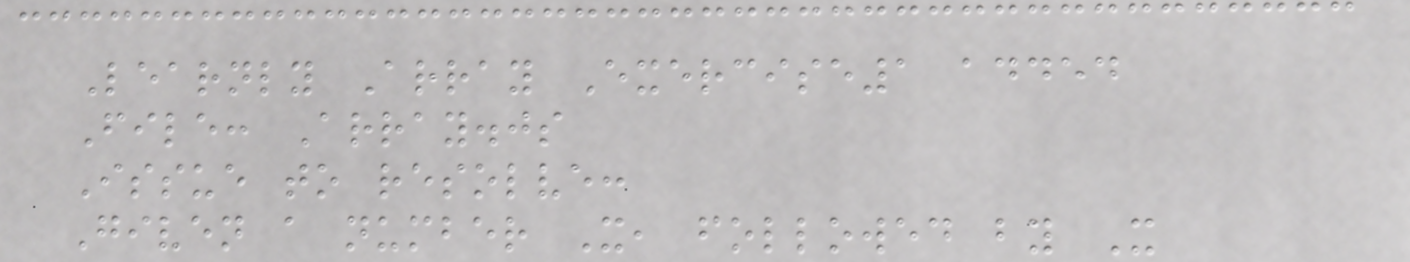Learnly Array Exercise1 added
File: Array.js
Issue to resolve:
Given a number X, followed by X
